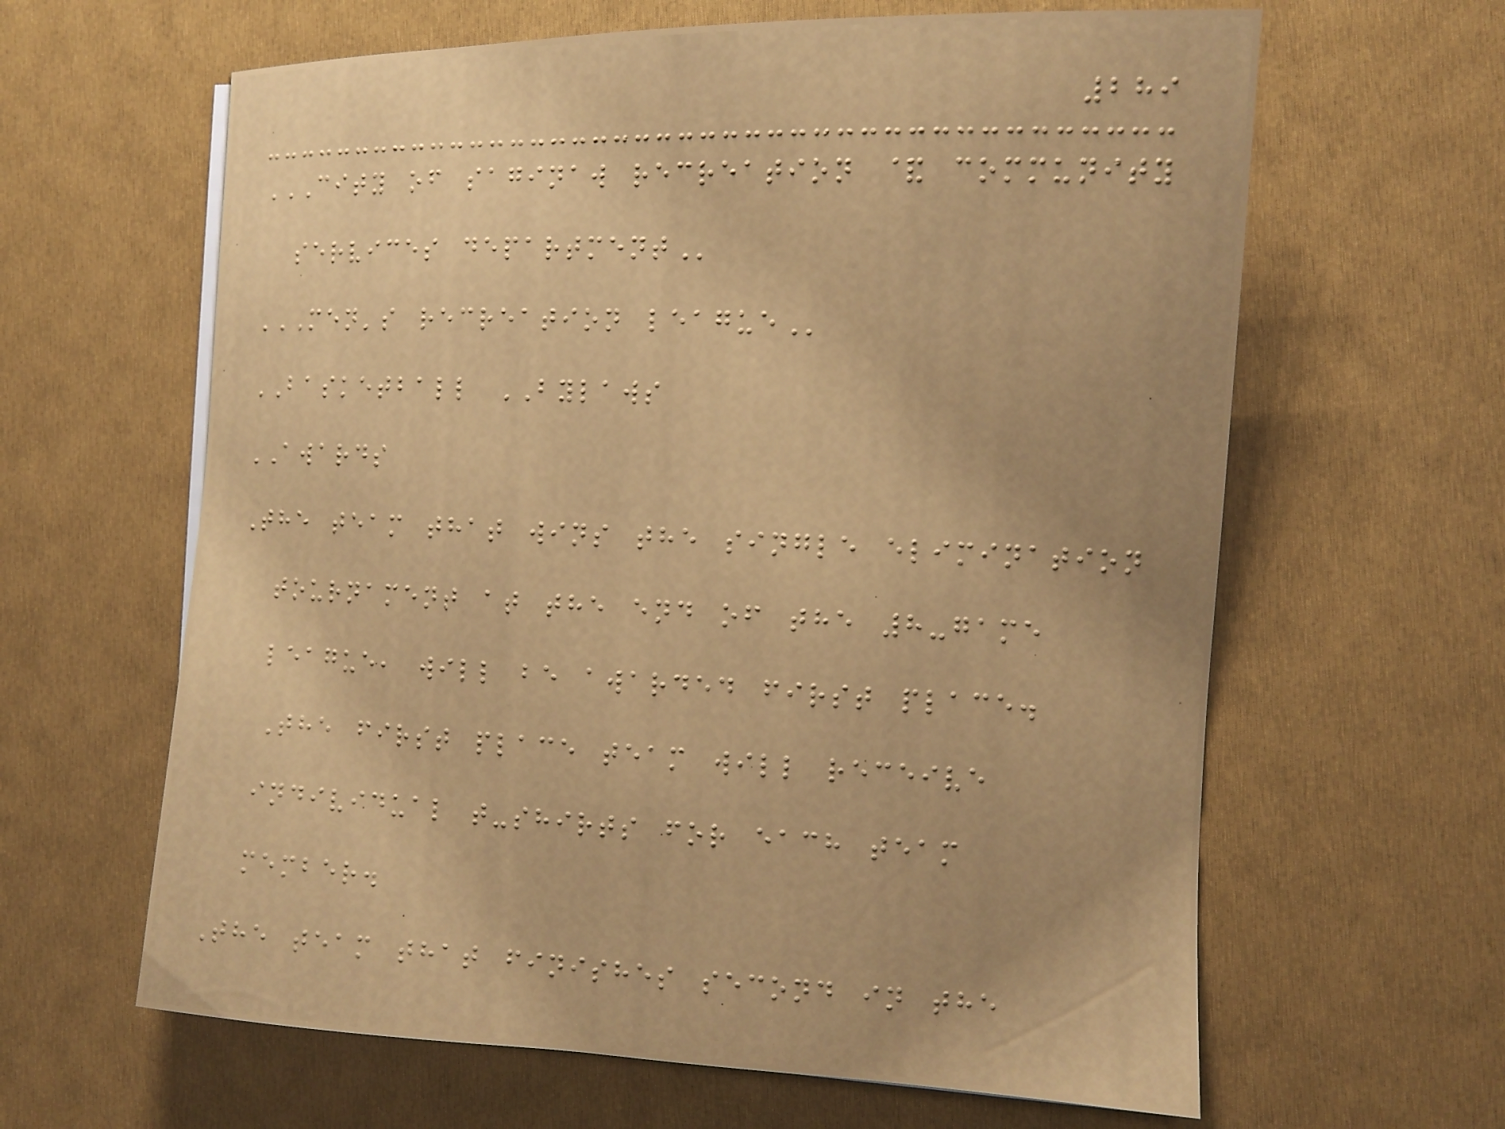289
CITY OF SAGINAW RECREATION & COMMUNITY
SERVICES DEPARTMENT
MEN'S RECREATION LEAGUE
BASKETBALL BYLAWS
AWARDS
The team that wins the single elimination
tournament at the end of the 8-game
league, will be awarded first place.
The first place team will receive
individual t-shirts for each team
member.
The team that finishes second in the
